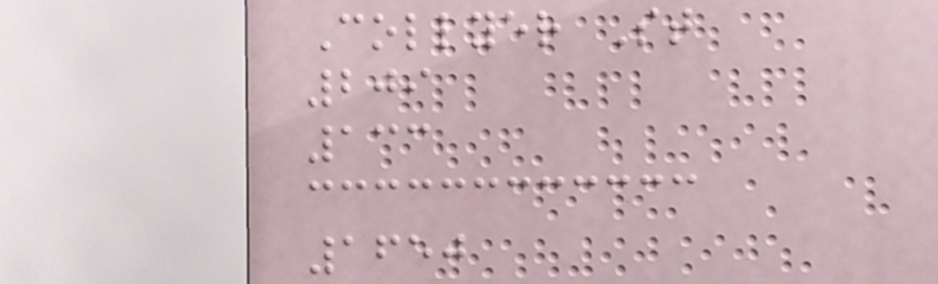Collyer St
209
133
1650
